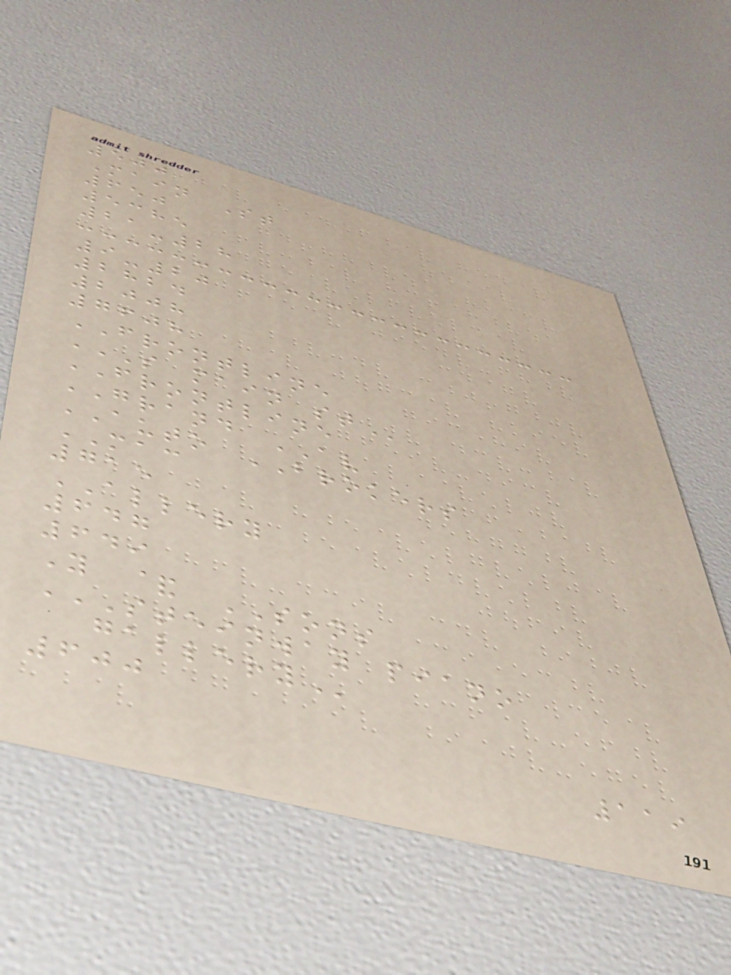500
Main St
650
5385
21-28
9-20
2824
2008
7608
FRONTLINE
S MAIN ST
FRONTLINE
GRAND AV
AUTO BROKERS
MAC
715
ALLERY
647
649
Y & SONS
STEINWAY PIANO
GALLERY
600
119
